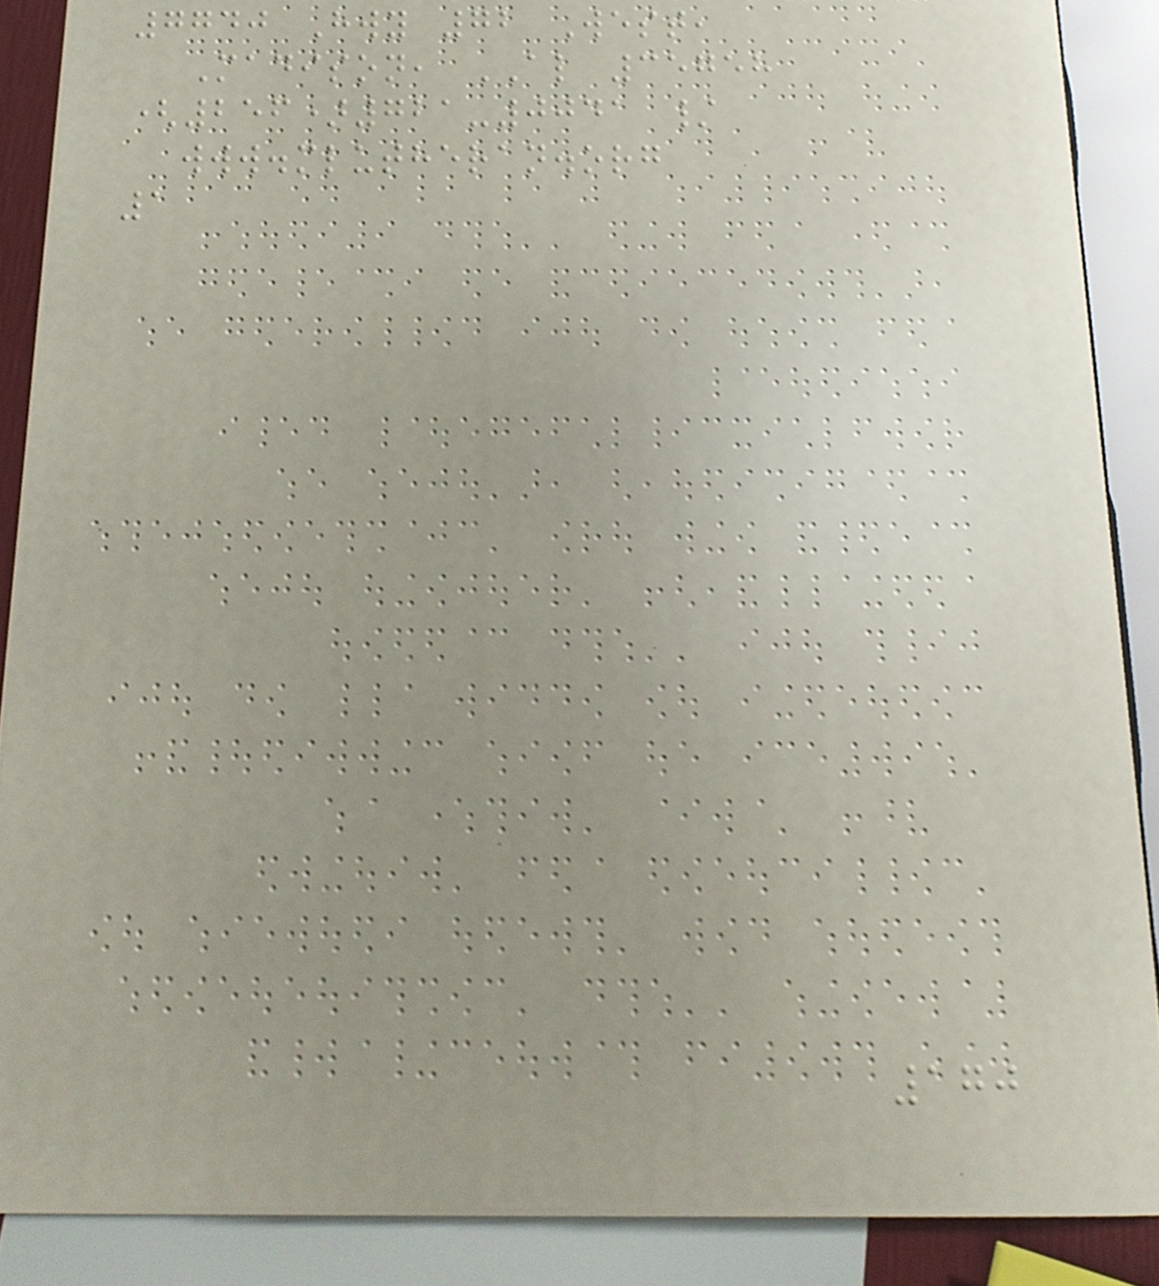7740 Hwy 72 West,
Madison, AL 35758
(256)721-0041 /
www.mlutheran.org
1
170
